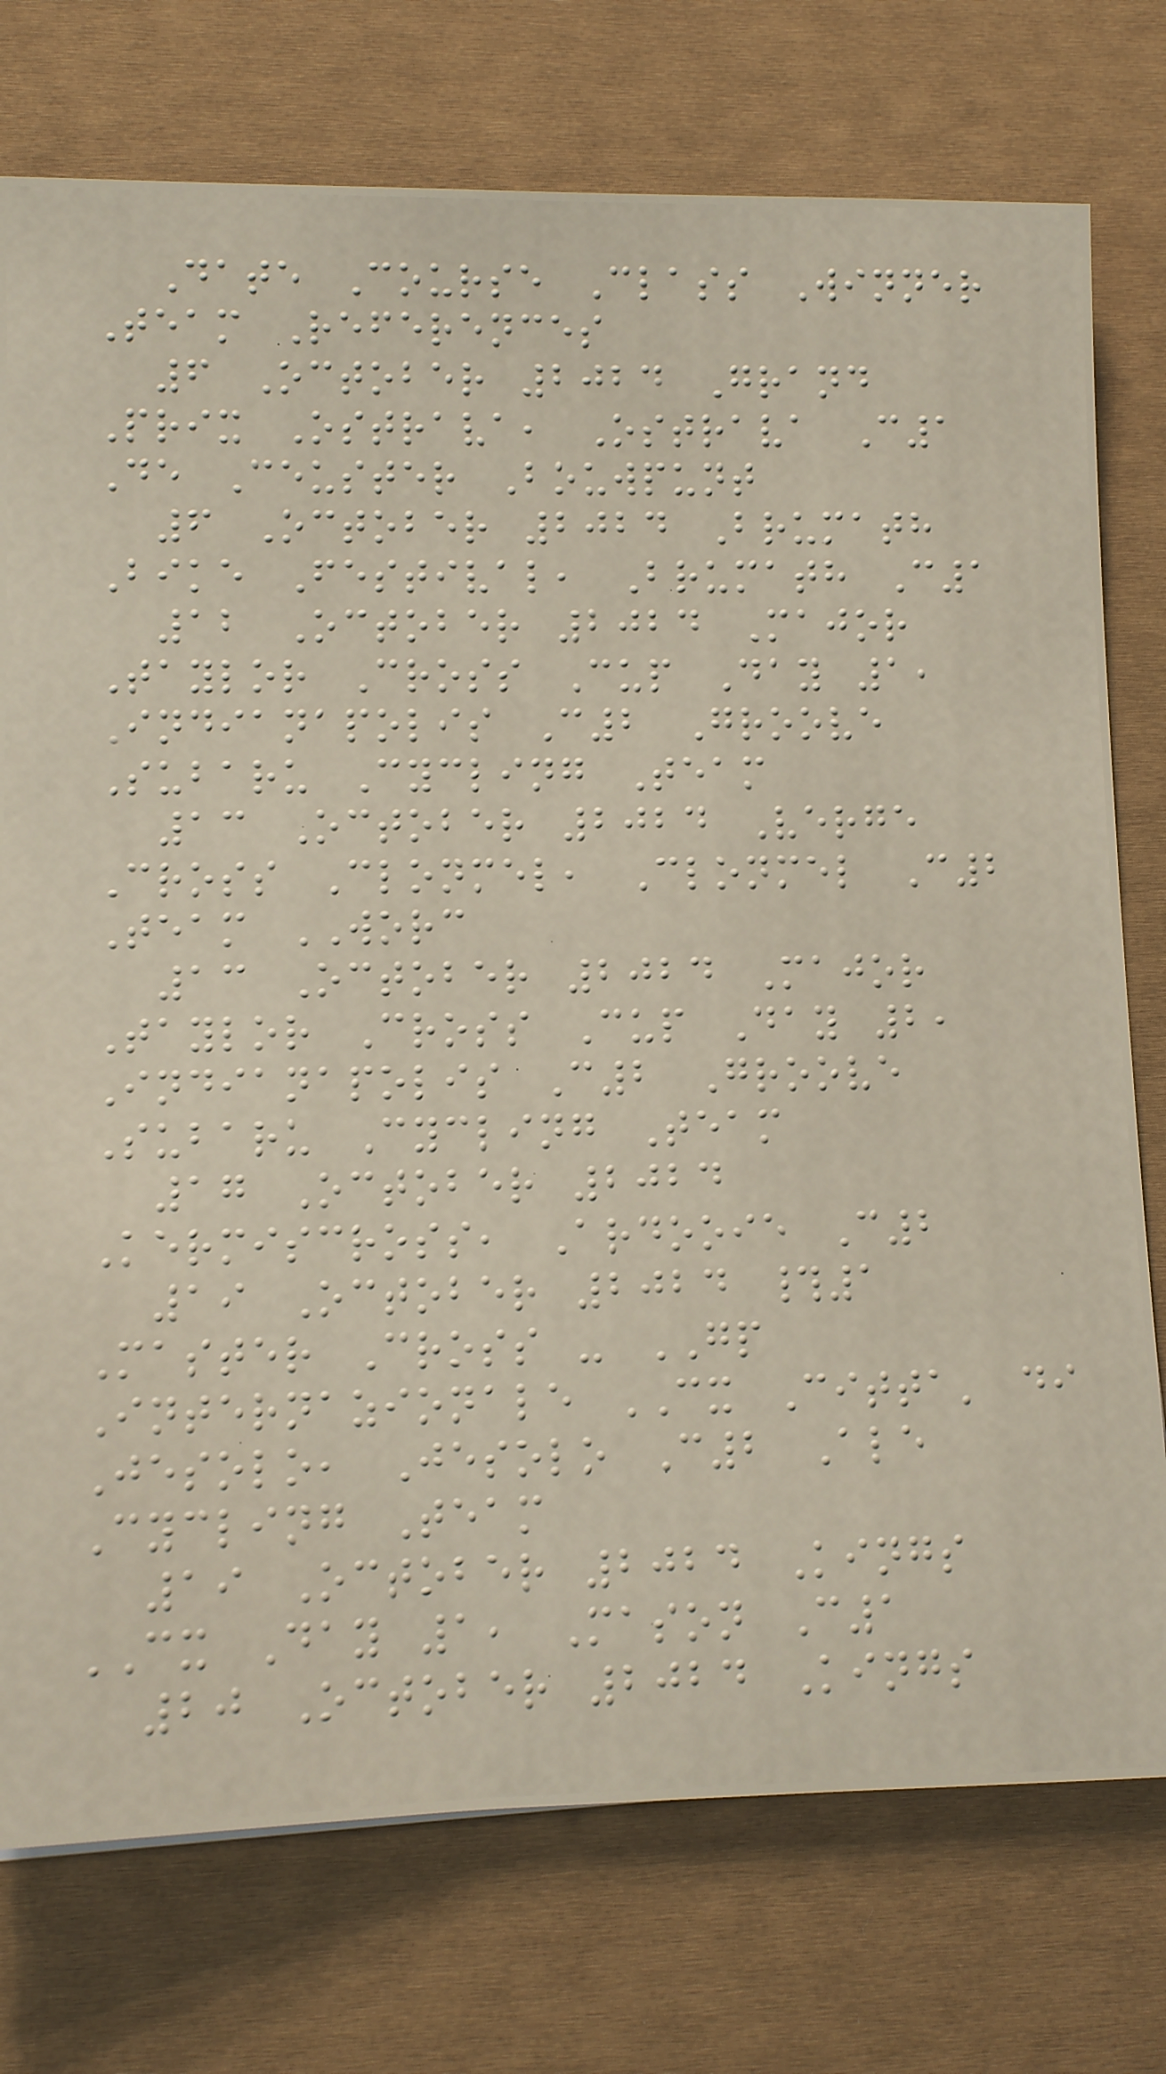Date Course Class Winner
Team References
6 October 2024 Grand
Prix Ostrava, Ostrava C1
De Ceuster Bouwpunt
6 October 2024 Brumath
Bike Festival, Brumath C1
12 October 2024 Major
Taylor Cross Cup Day 1,
Indianapolis C2 Groove
Subaru Cycling Team
13 October 2024 Verge
Cross Clonmel, Clonmel C2
Team WORC
13 October 2024 Major
Taylor Cross Cup Day 2,
Indianapolis C2 Groove
Subaru Cycling Team
17 October 2024
Kermiscross, Ardooie C2
19 October 2024 #1
Master Cross - GP
Internazionale CX Citta' di
Jesolo, Jesolo C2 Ale
Cycling Team
19 October 2024 Kings
CX Day 1, Mason C1
20 October 2024 Kings
